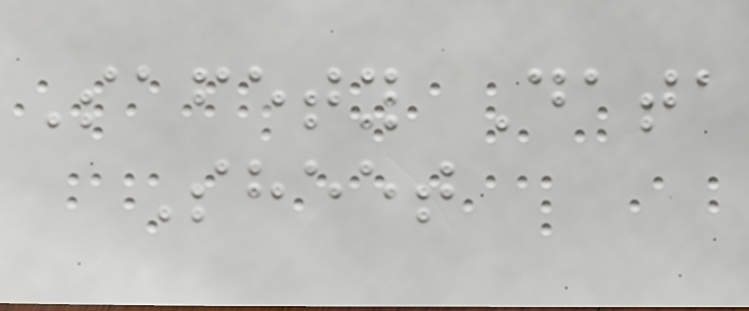Safety Data
Sheet
